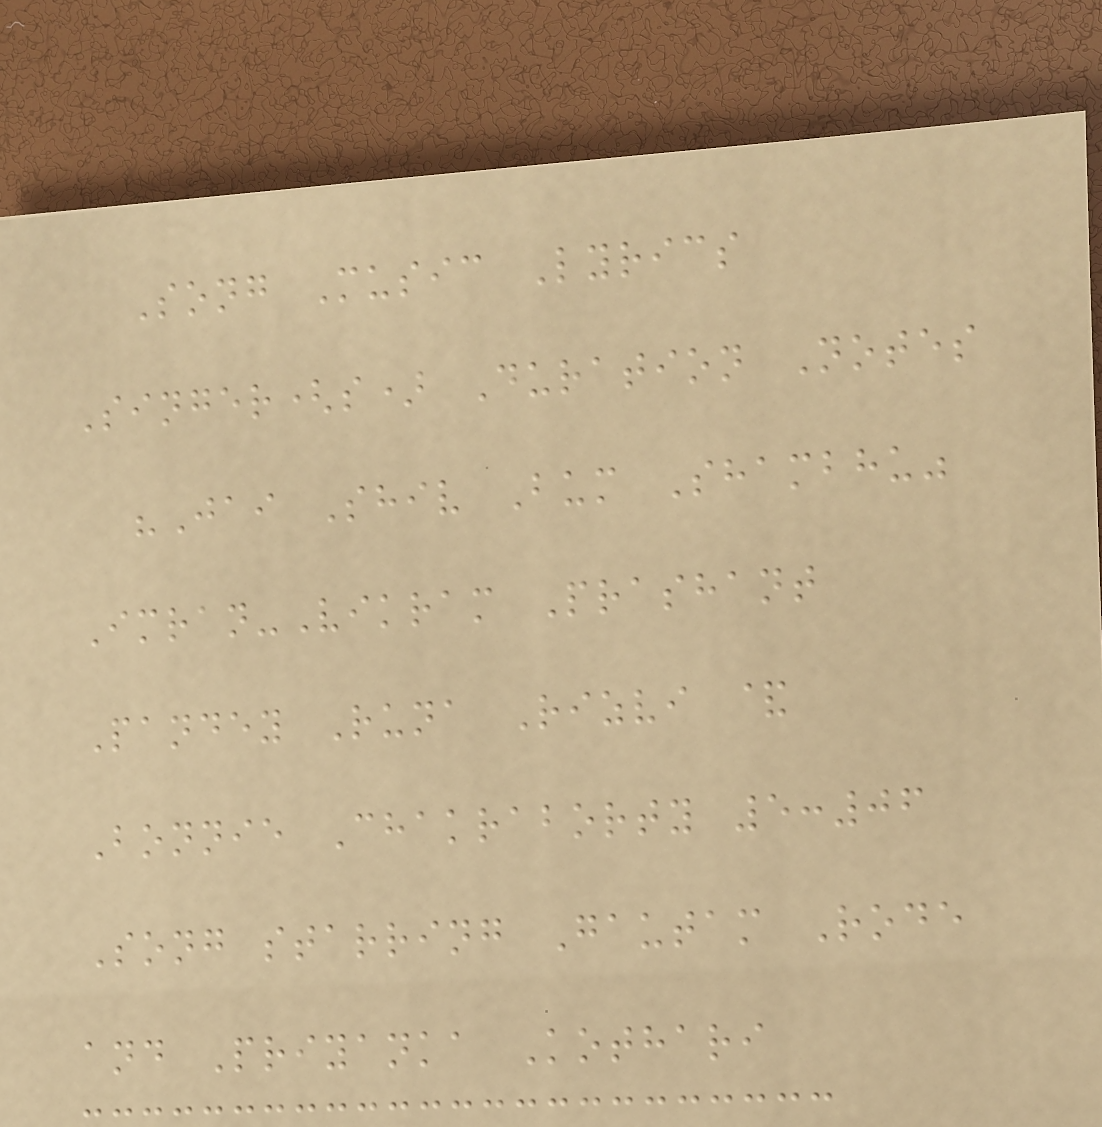Song Music Lyrics
Singer(s) Duration Notes
"Jai Shiv Bum Shambhu"
Imran-Vikram Prashant
Pandey Runa Rizvi &
Bonnie Chakraborty 5:06
Song starring Gautam Rode
and Priyanka Kothari
